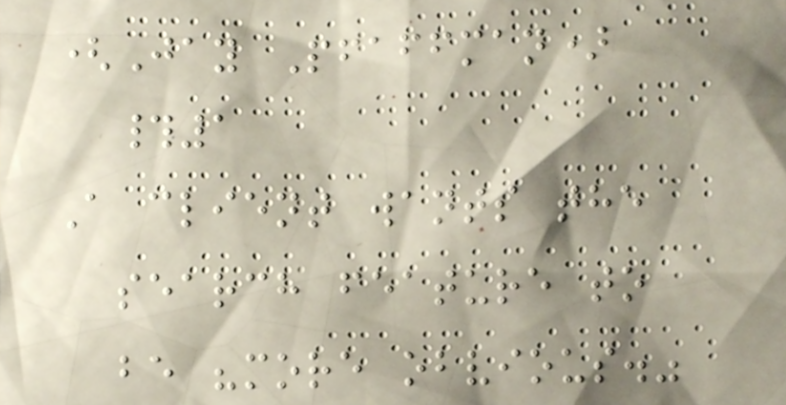(Jay Pfaffman)
#1
A client wants the
search feature to
be "more obvious."
